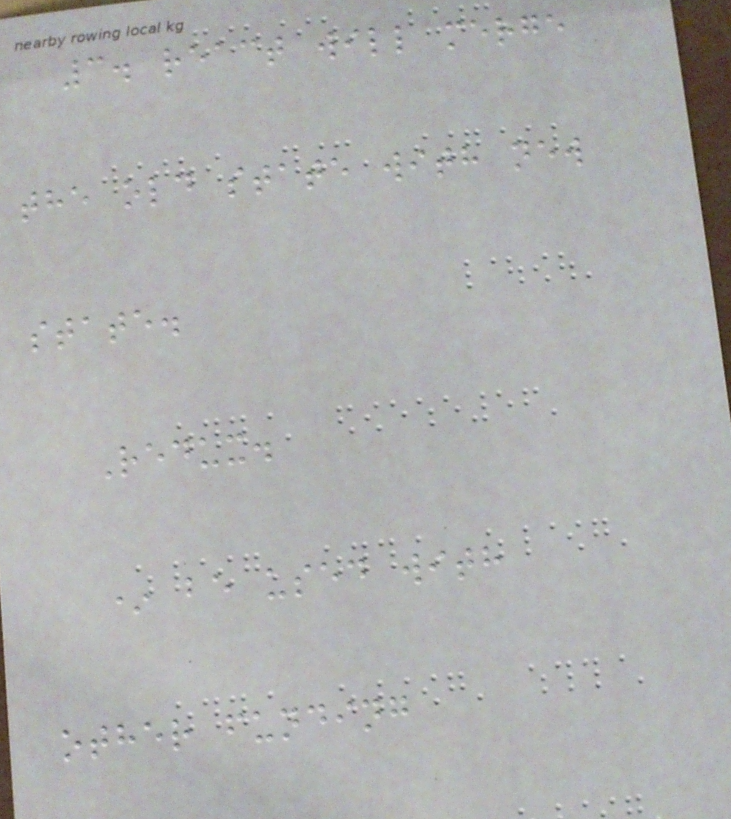3. react will merge
the old state with new
state.
Redux.
* be used with
other funding
